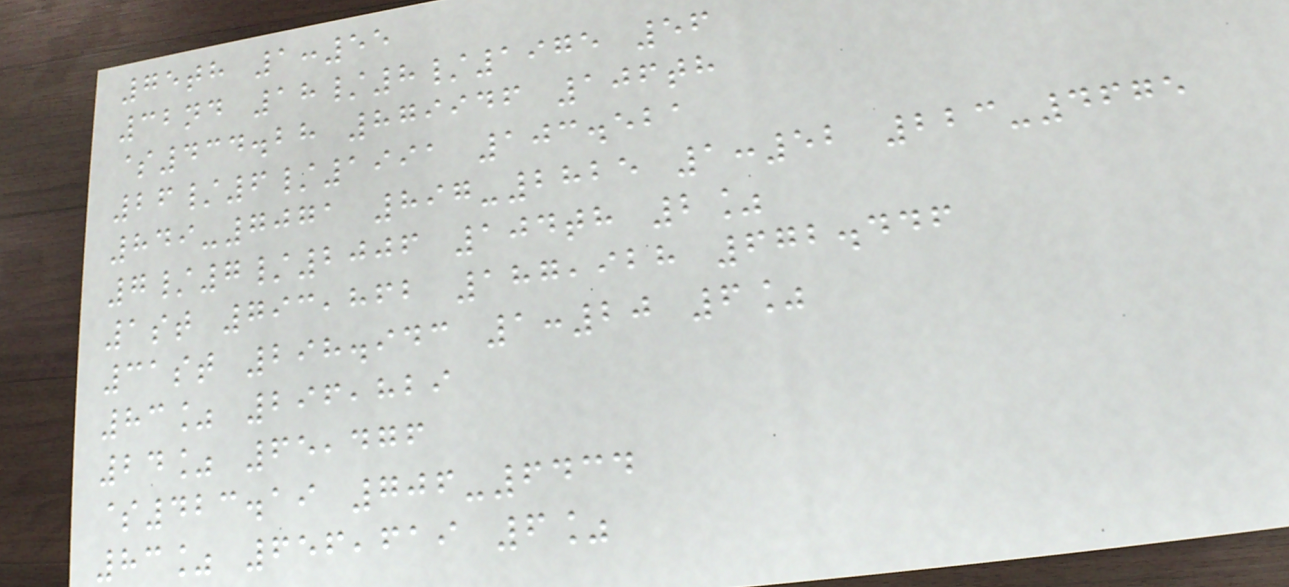75th 1:55
32nd 18/8/1975 56
$434.28 879946 106th
26/6/1991 103.521
849-7071 897-2825 1:52 223-4675
7/7/2006 104th 2%
1st 793,862 187,928 672.446
31st 298.943 1:20 6%
83% 296,829
24% 65,476
$423.19 706-6434
83% 656,619 6%
